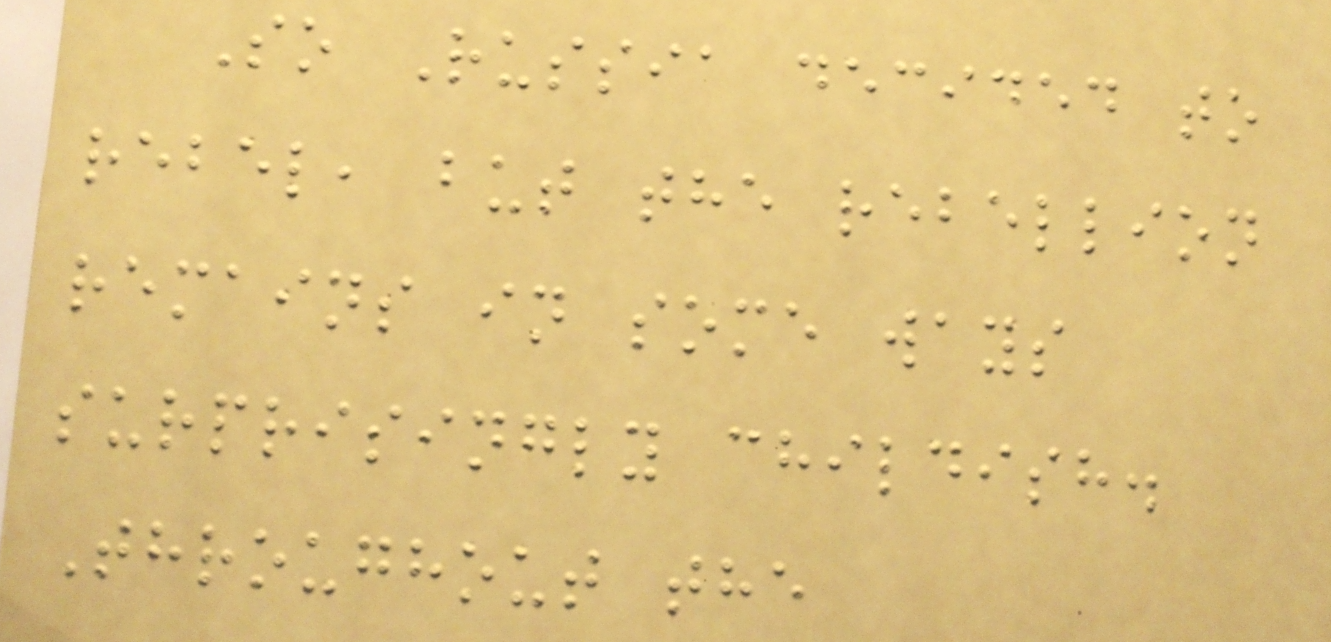So Russia decided to
rebel, but the rebellion
remains in some ways
surprisingly childish.
Throughout the
